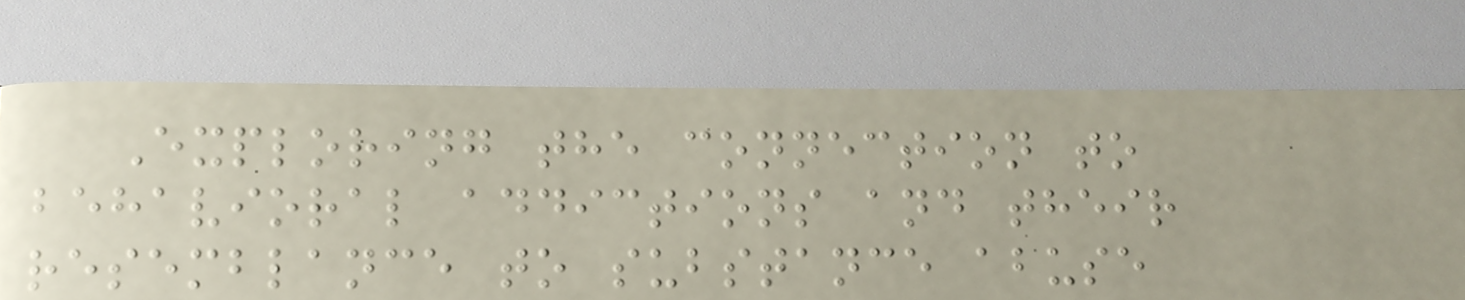Exploring the connection to
behavioral addictions and their
resemblance to substance abuse
